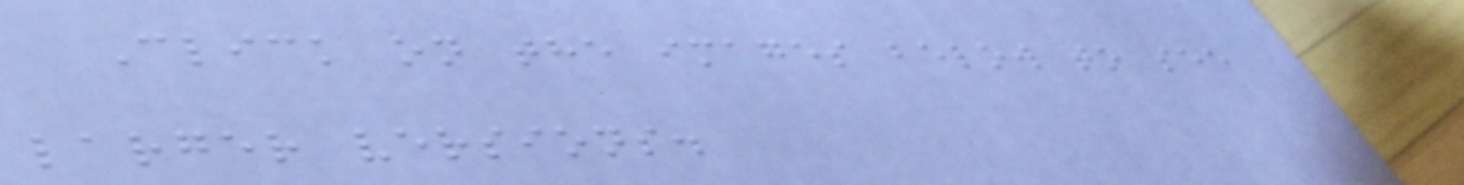Click on the images below to see
larger versions.
